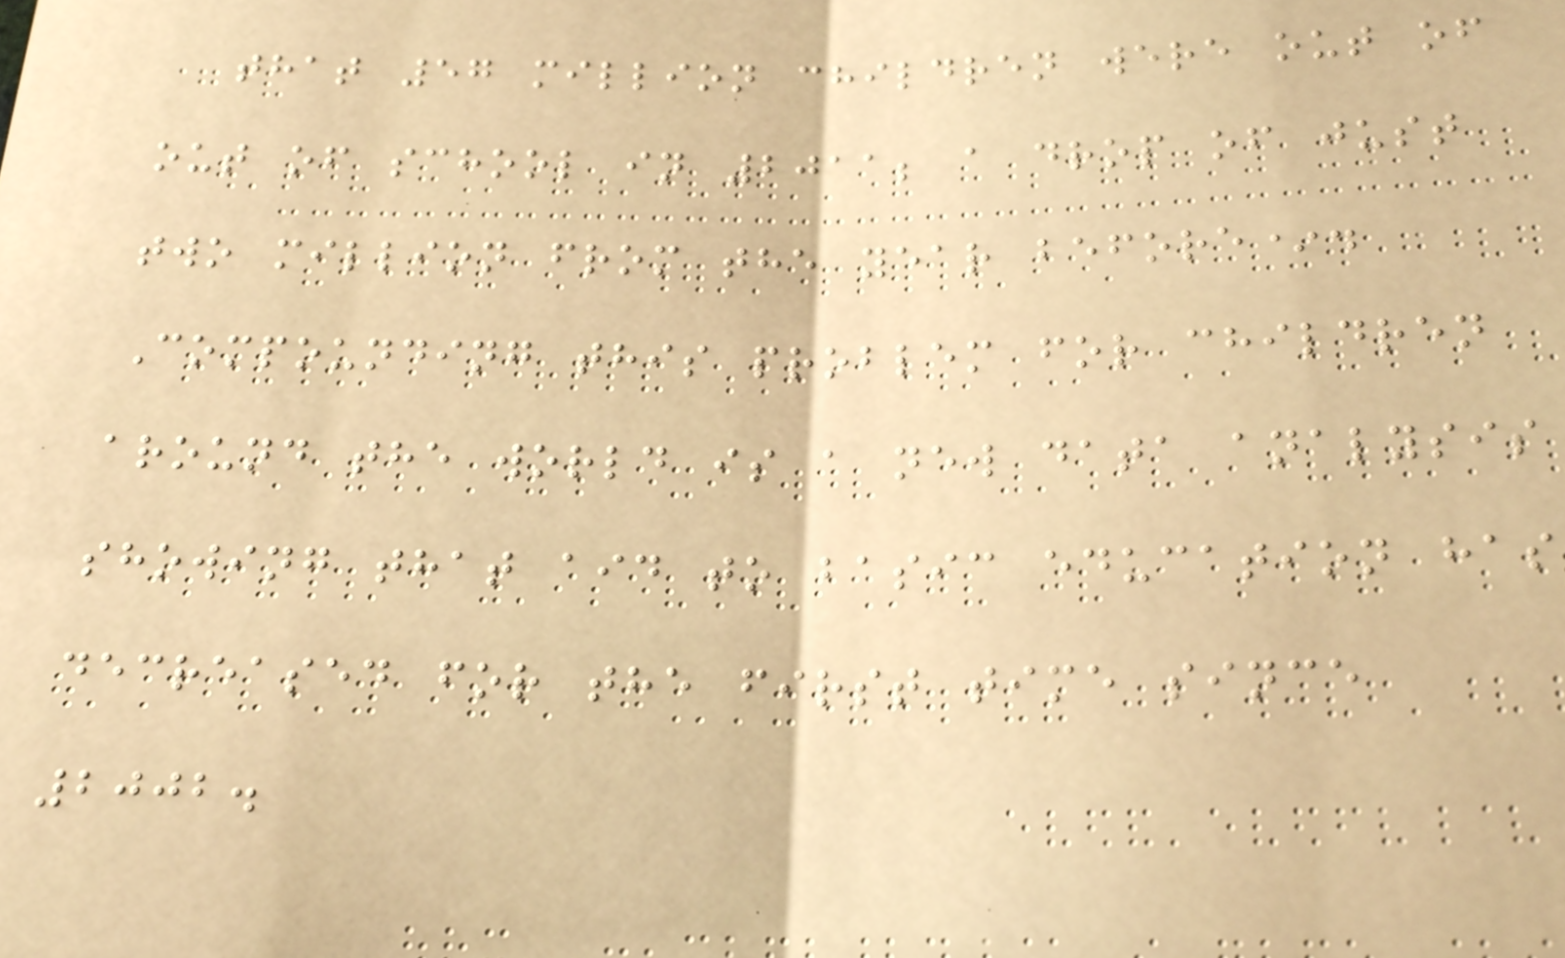that 57 million children were out of
out of school in 2011; a drop of just
two million from the year before*.
Compounding this problem for children
around the world is a new data analysis
showing that aid to basic education has
decreased for the first time since
2002.
